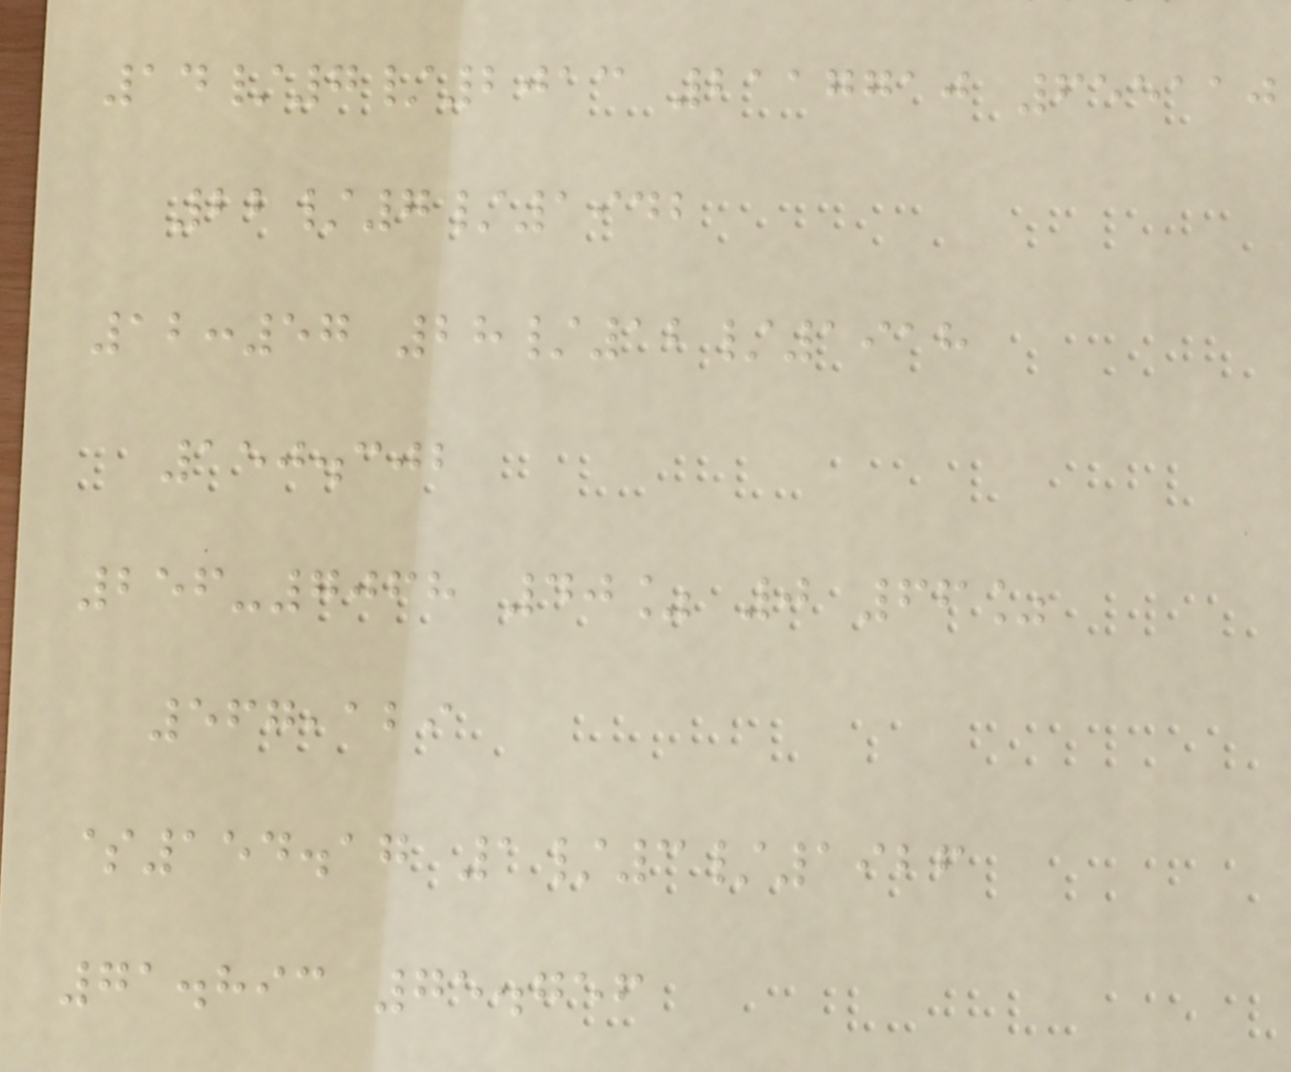14/7/2013 2117710 655110
22/7/1942
12:57 28/12/1918
150.302
256-7068 40% 0 66%
567,129
$154.17 1/3/1926
71.893 75.756
